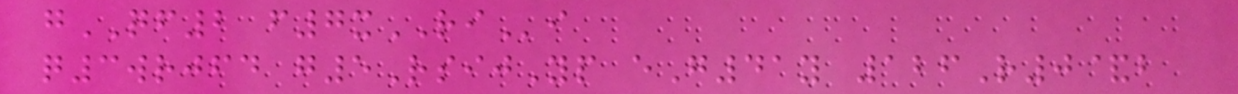gQF2 f7xRIi
q3wrjfd g5RsijYp eG41y 126R0&b
